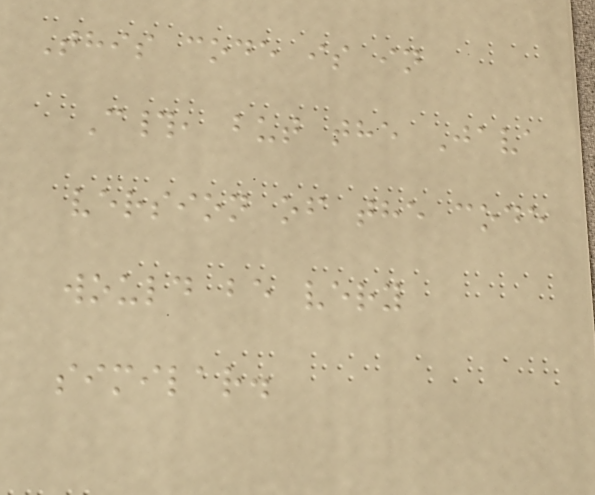This code is in
C#, but the Java
version of the code
would be very
similar.
